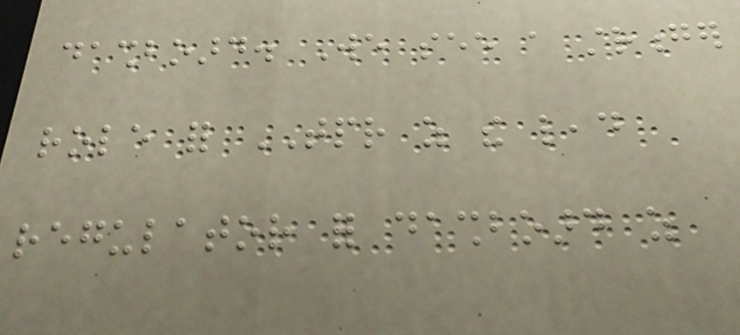dashboard. We see a stronger
role for TPR as the lead
regulator for dashboard as
